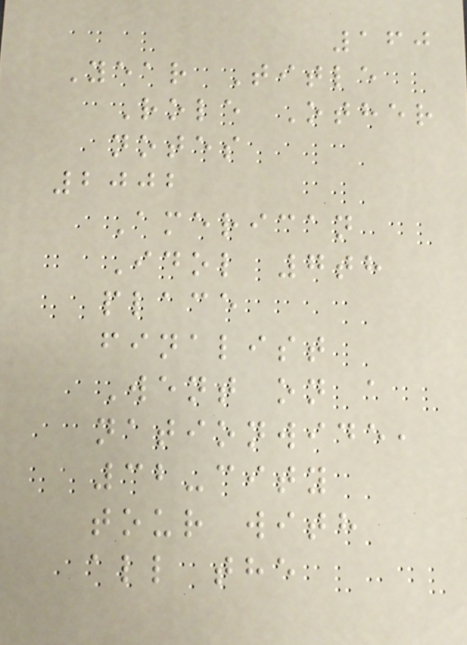160
Year Title
Role Other
notes
2002
American
Idol 7th
place
finalist
Went on a
nationwide,
32-city
tour with
all the
